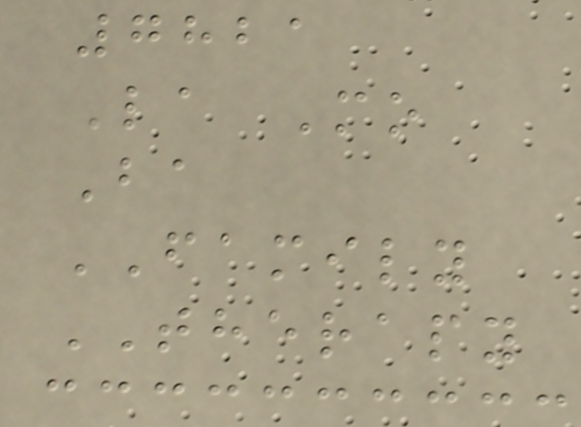7821
La Mo
Ba
FAMILY
THERAPY
